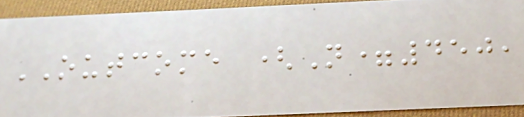OUTCOME (N=450,
